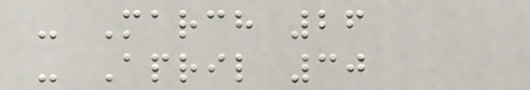- March 26
- April 30
